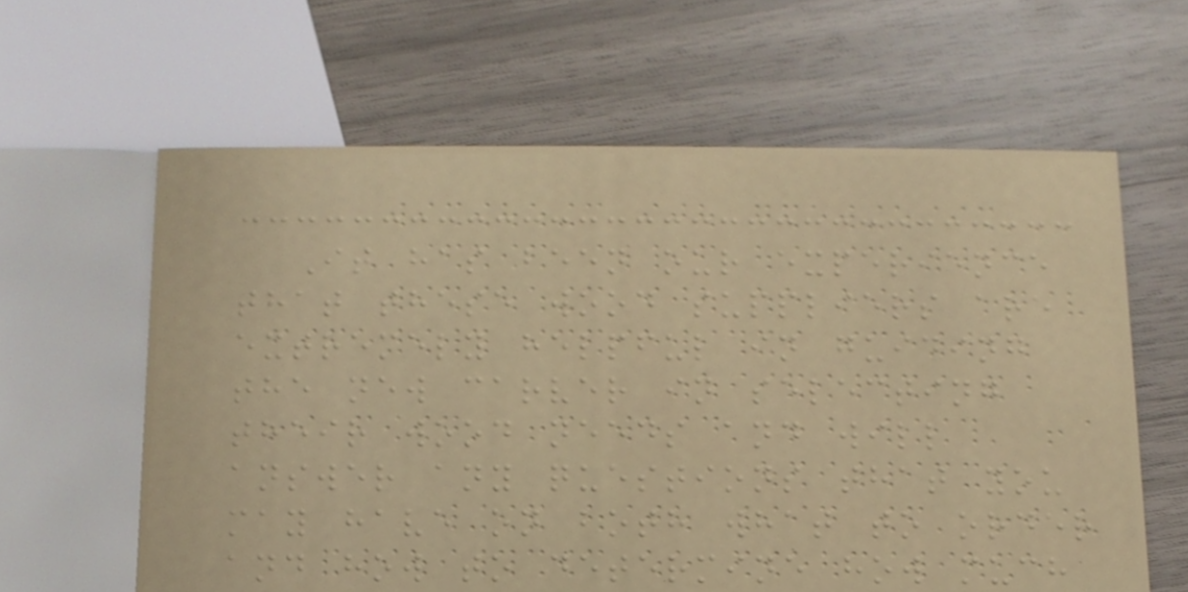It has been our experience
that these wood suppliers are
extremely helpful in guiding
the new carver in selecting
their wood needs and will
answer any questions that you
may have on both what to order
and how to determine how much
